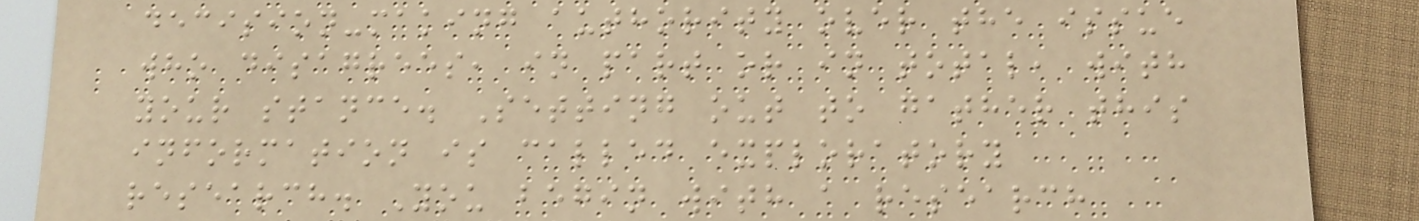decision-making authority over the issue
who disagrees, in part or in total, with
your stance. Setting out to gather this
information is called exploratory
research. You begin with a research
